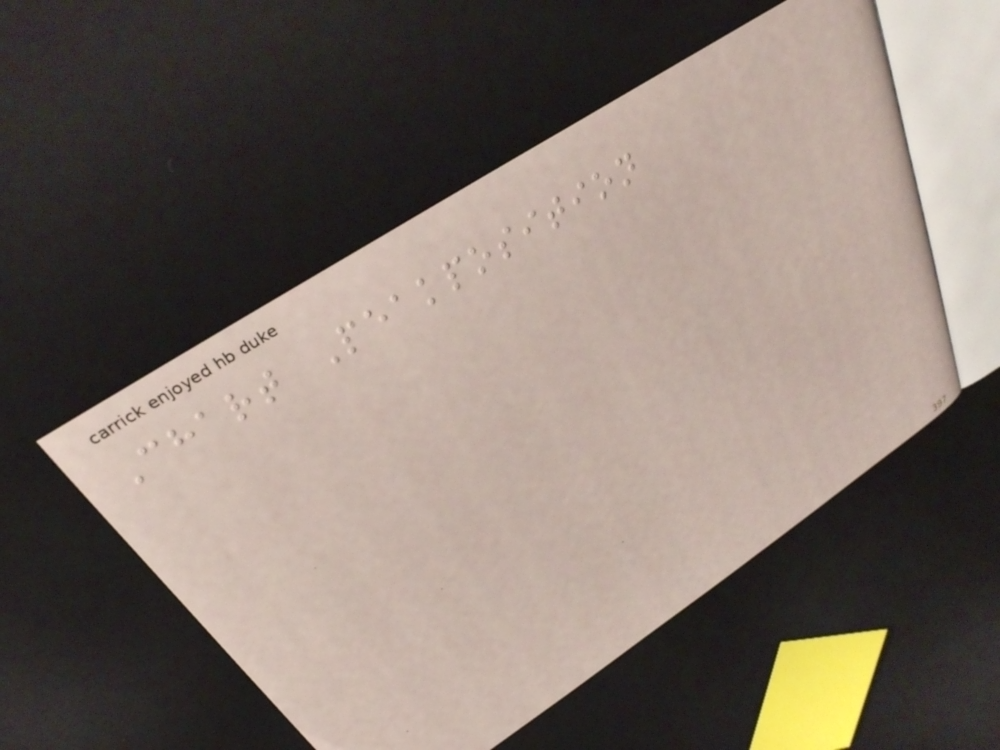Chart Peakposition
